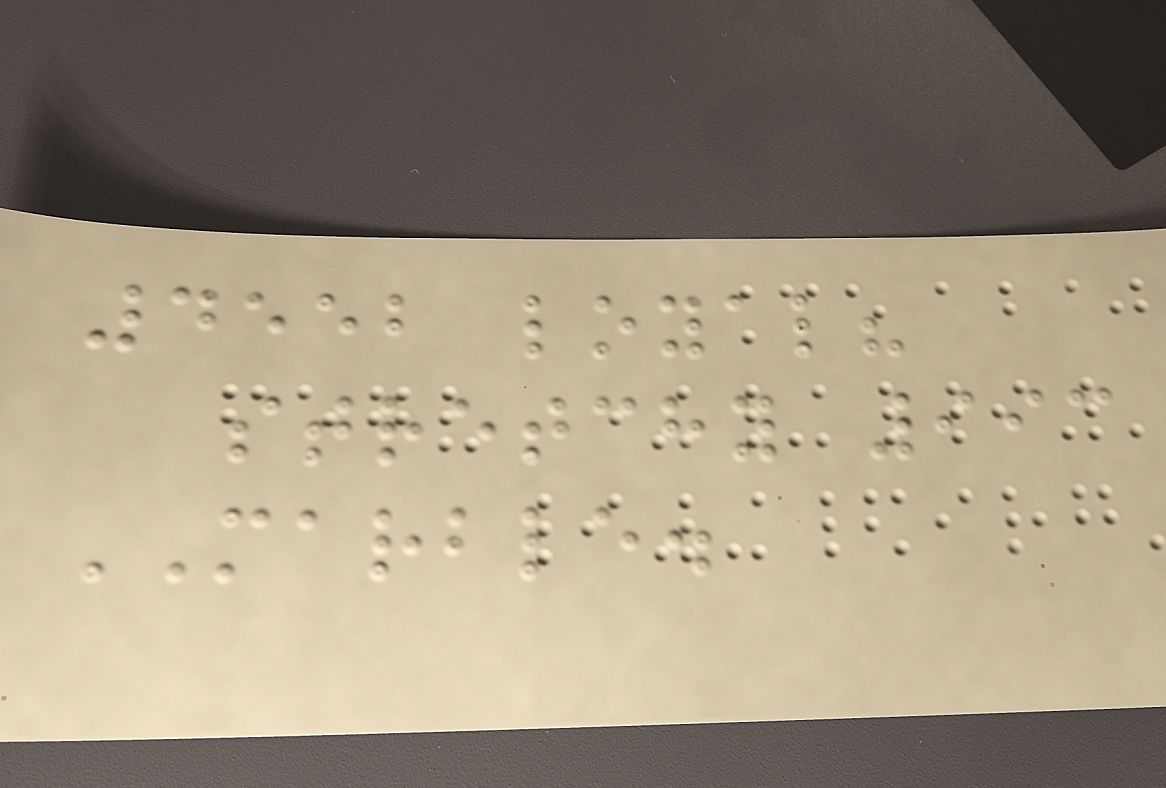4552 loyal?
stretchy 993
MARBLE.
